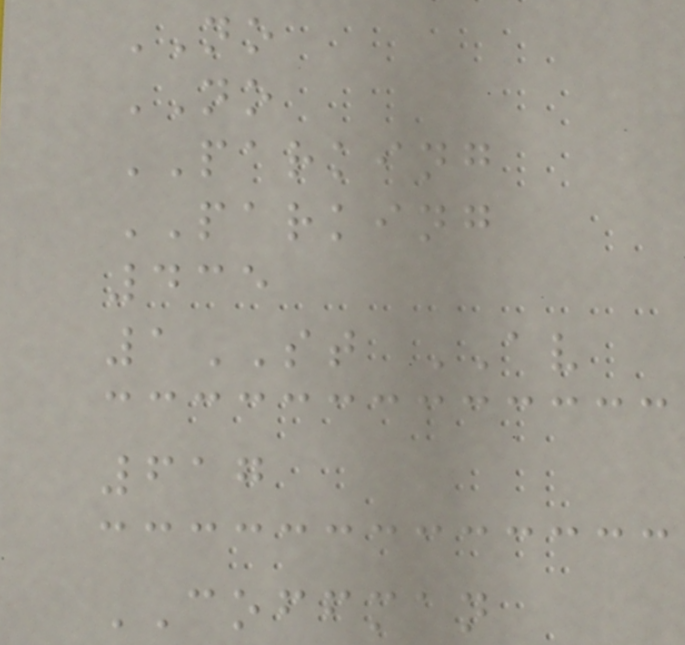NO
NO
PARKING
PARKING
435
1ST AV
617
COFFMAN
